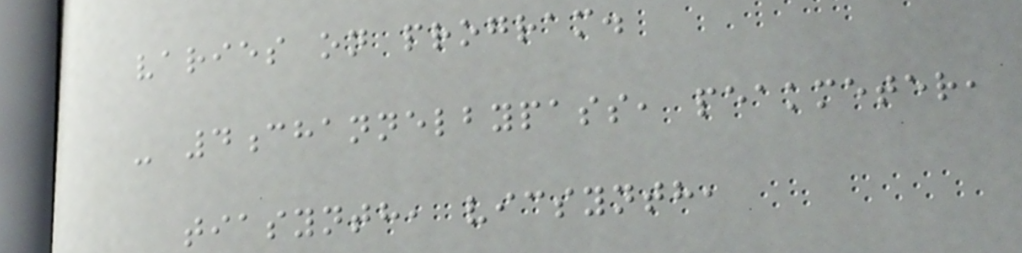varies on program.
- 4channelbypass, peakmeter,
tiasynth, vicsynth,
